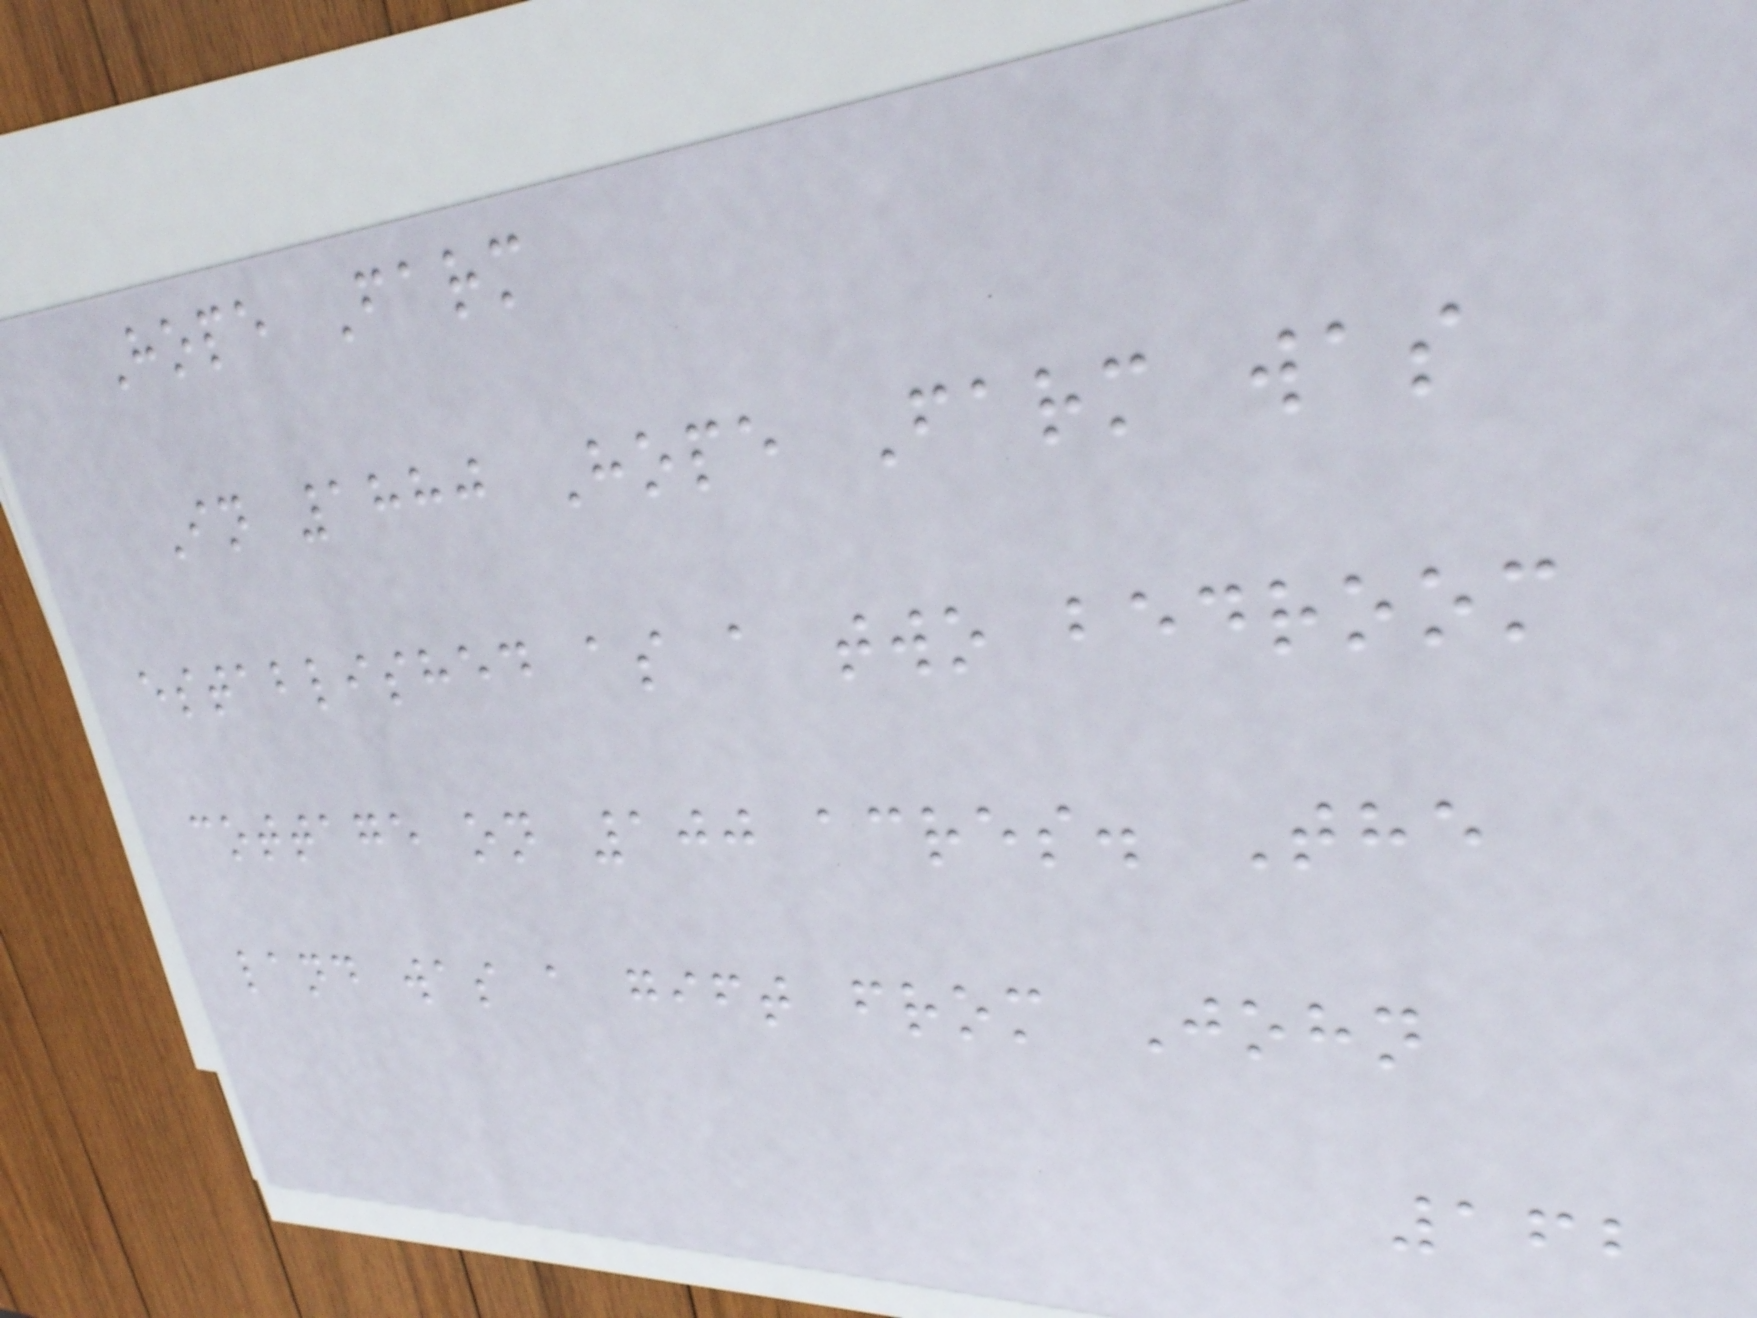Hope Farm
In 1880 Hope Farm was
established as a two bedroom
cottage on 100 acres. The
land was a gift from John
162
